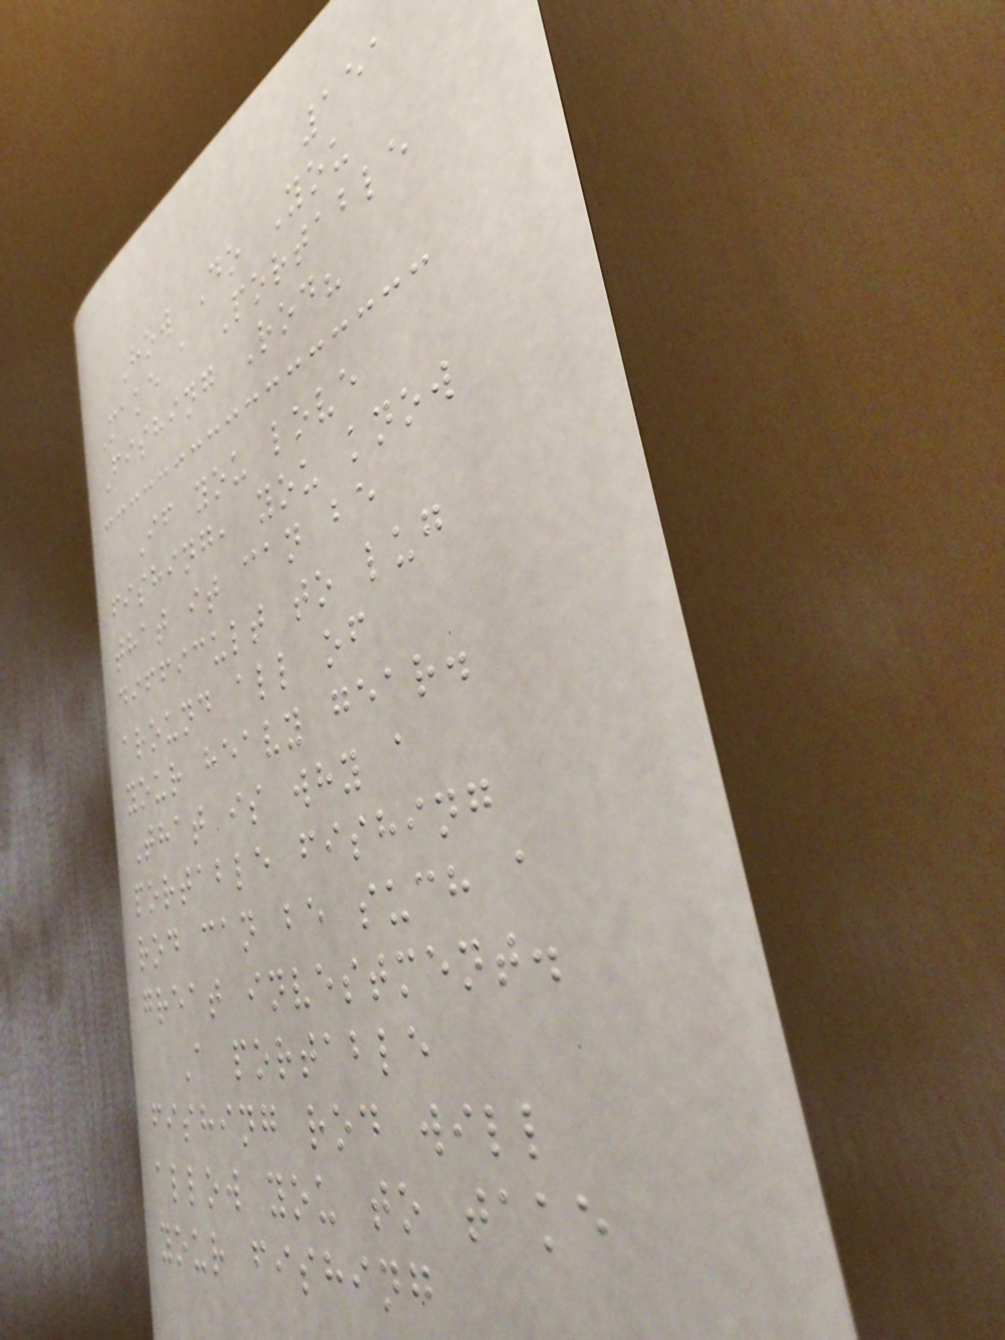151
How Do You
Make a Portable
Fishing Rod?
If you love
fishing, you know
that it can be
difficult to lug
around all of
your heavy gear.
That is why a
portable fishing
rod can be such a
great investment.
A portable
fishing rod will
allow you to take
your fishing
